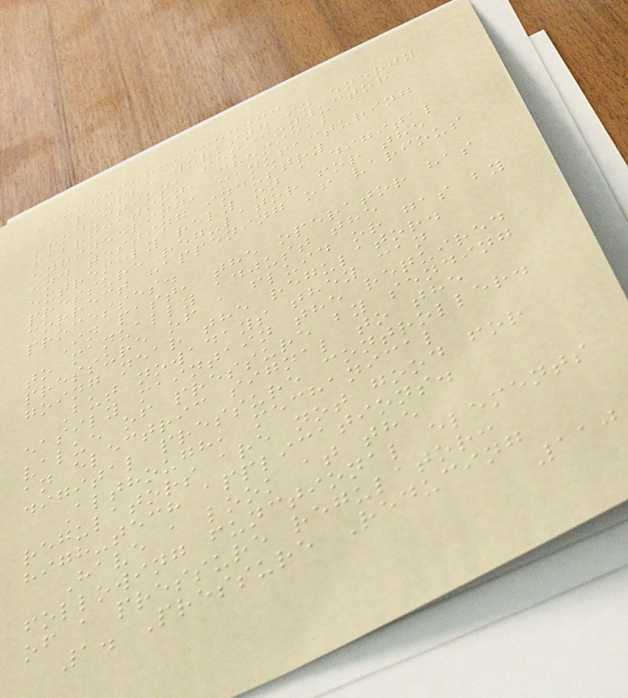People working in energy
production, semiconductor
fabrication, chemical
engineering, manufacturing
and testing industry
extremely rely on a digital
pressure regulator for the
correct happening of various
processes.
In past, the operator has
to manually adjust the
pressure of a fluid or gas by
going near the regulator.
But nowadays they can
easily maintain the required
value of pressure by sending
an electric signal to the
digital pressure controller.
Although, mechanical
regulators are not good for
high-tech applications.
Have a look at the
following functional elements
of a pressure regulator:
1. Pressure Reducing
110
